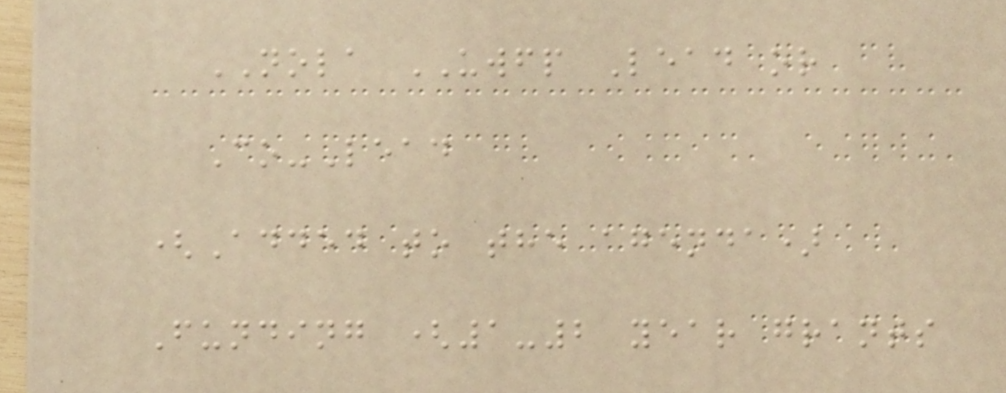NOLA UWFP Lead or
Co-Lead
(Added to the agenda)
Funding (1-2 year grants
